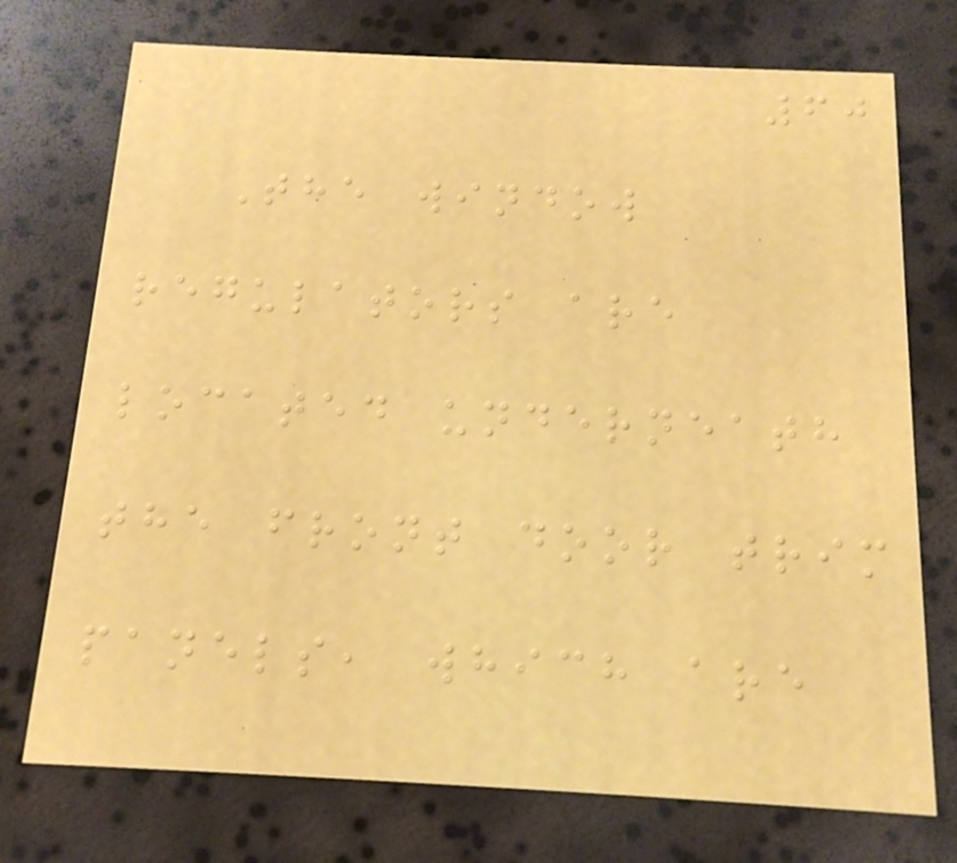60
The window
regulators are
located underneath
the front door trim
panels, which are
